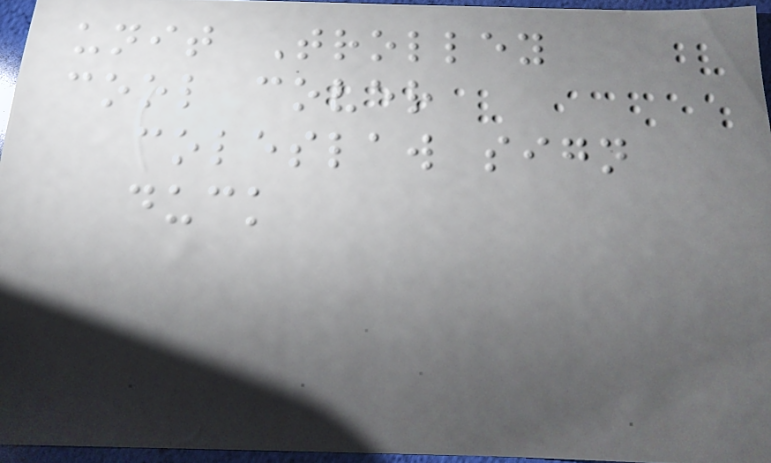unit Trolley
cool cover
coleslaw sign
duck
